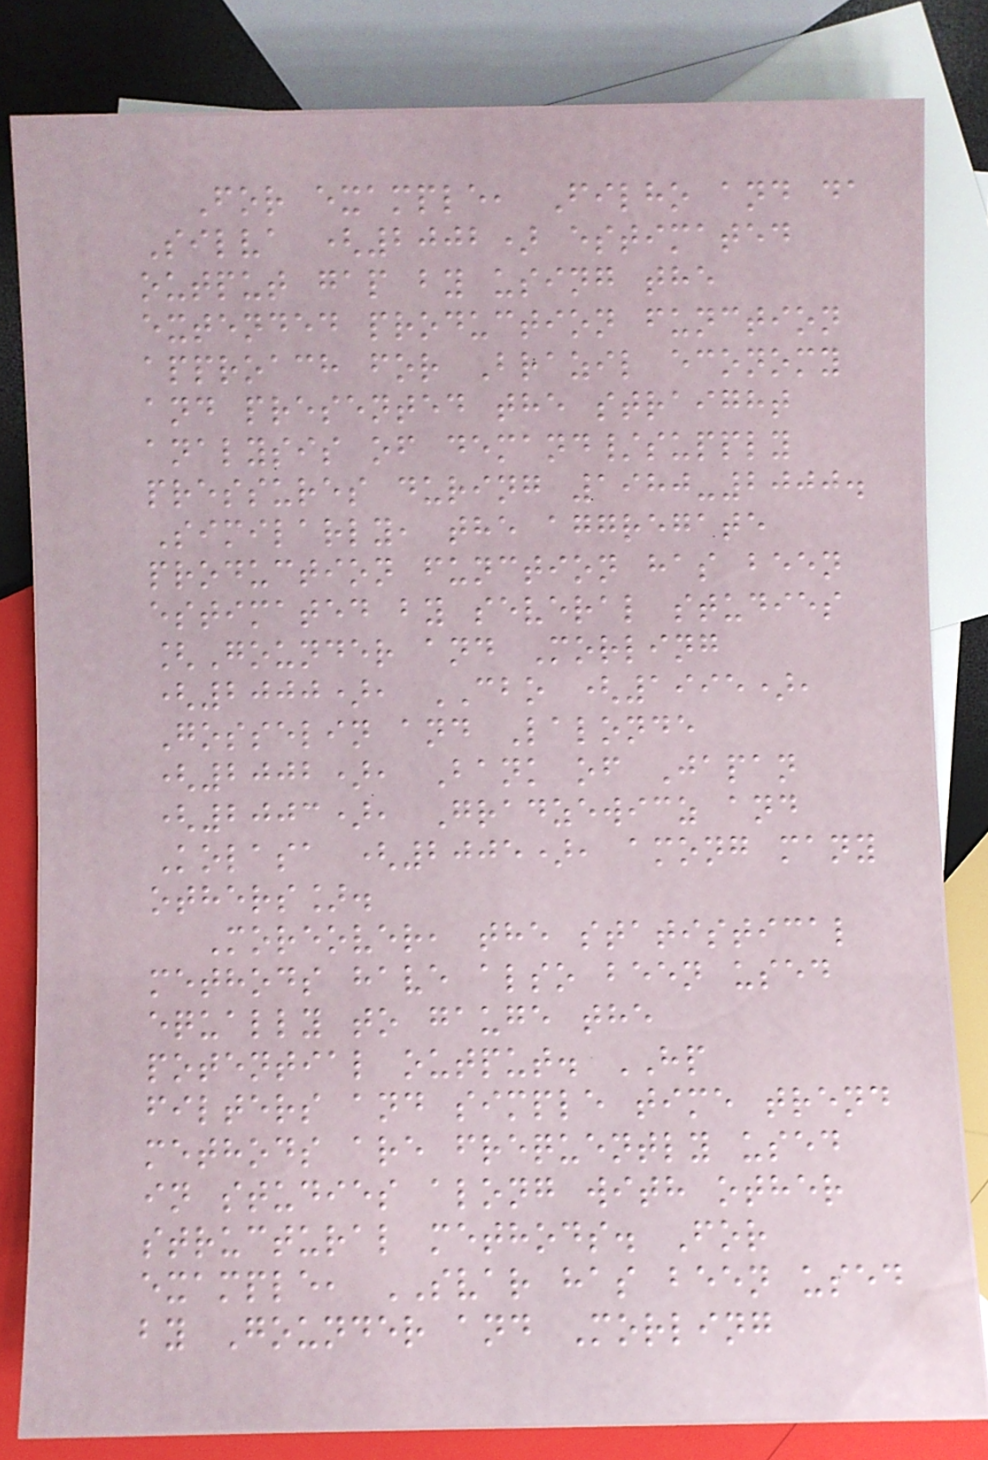For example, Filho and da
Silva (2002) estimated
output gap by using the
extended production function
approach for Brazil economy
and presented the straight
analysis of demand/supply
pressures during 1980-2000.
Similarly, the aggregate
production function has been
estimated by several studies
[Gounder and Morling
(2000), CBO (1995),
Gosselin and Lalonde
(2002), Bank of Japan
(2003), Gradzewicz and
Kolasa (2005), among many
others].
Moreover, the statistical
methods have also been used
equally to gauge the
potential output. HP
filters and simple time trend
methods are frequently used
in studies along with other
structural methods. For
example, SVAR has been used
by Gounder and Morling
